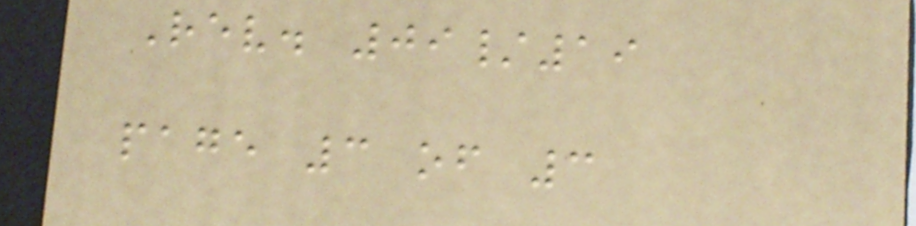Rev. 09/19
page 3 of 3
